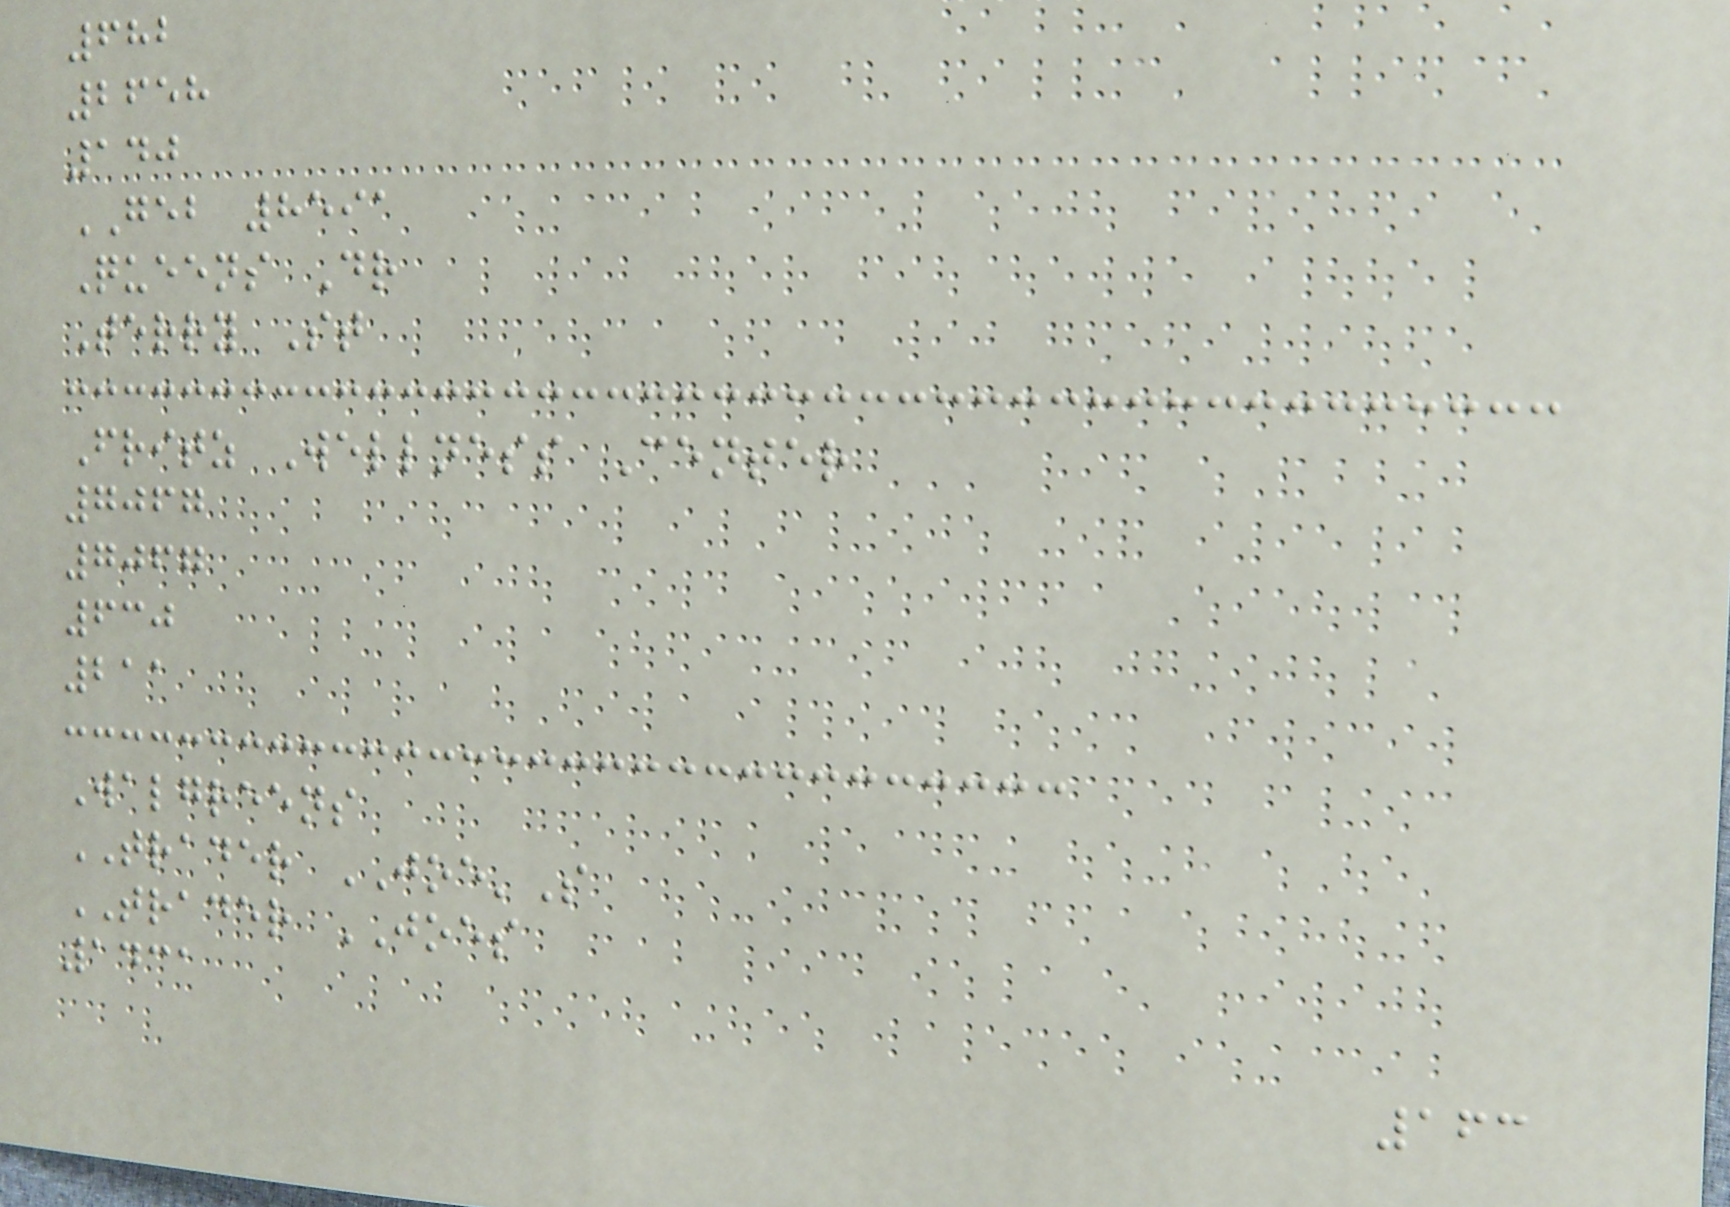682
2658
140
GEB 8591
Queens Dr
Terry St
Fritz Wellness Center
7067
7067
630
211
Walgreens
TRADER JOE'S
TRADER JOES
1431
163
